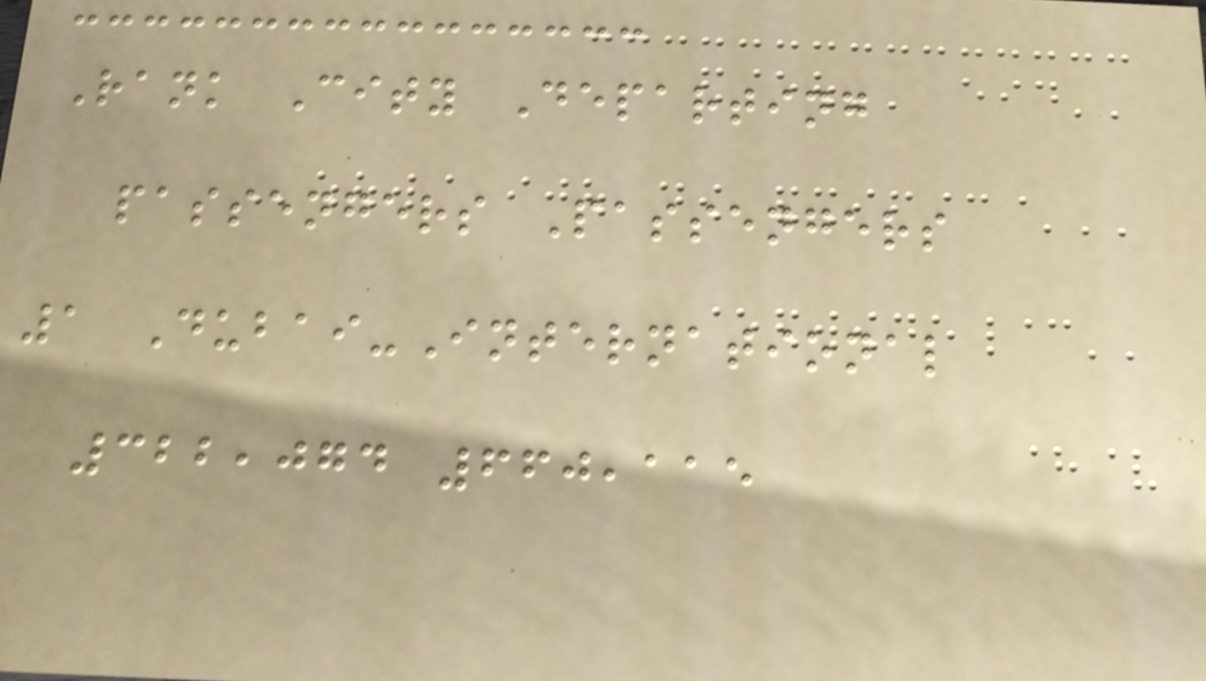Rank City Departing
passengers Passengers
1 Dubai-International
322,074 660,115
